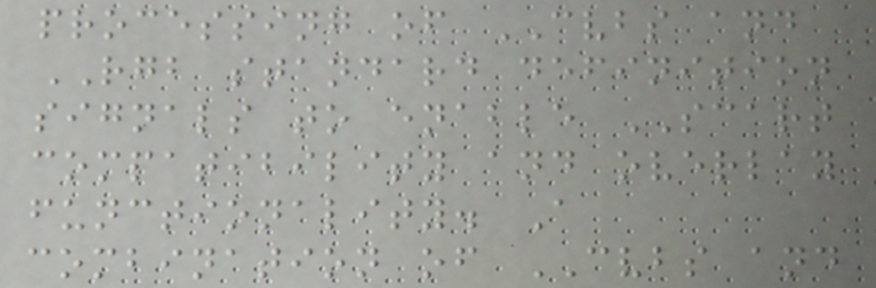processing of CVBS and
RGB standard definition
signals to enable SCART
compatibility and overlay
functionality. A
combination of CVBS and
